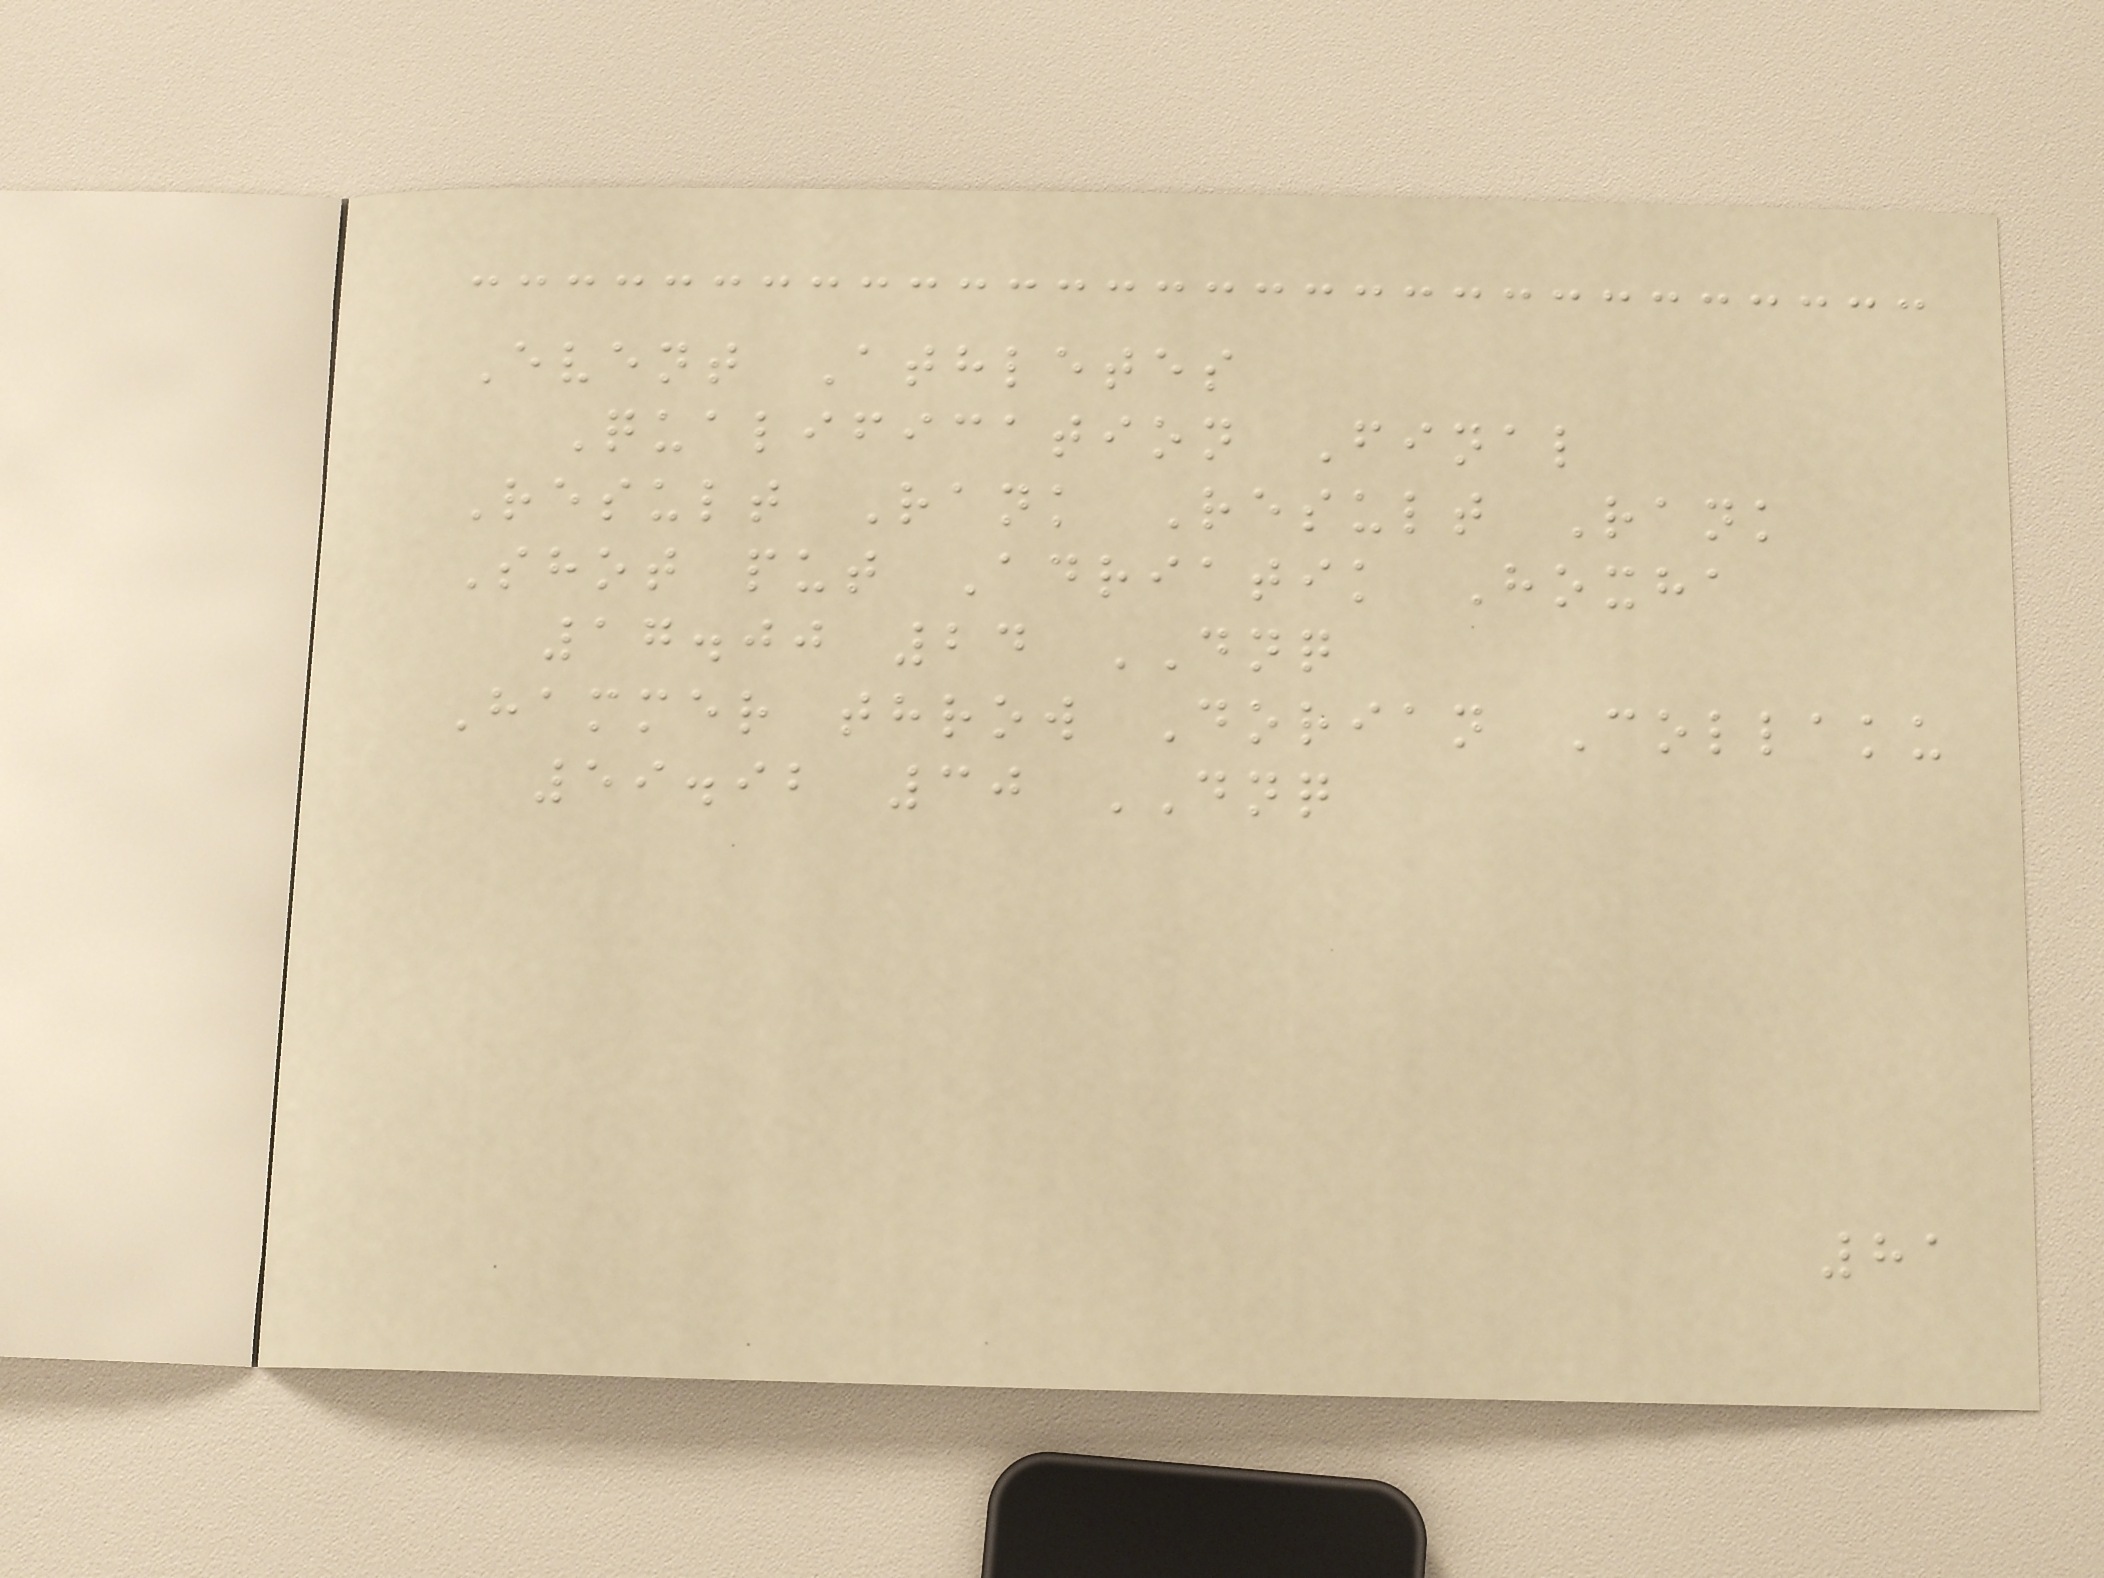Event Athletes
Qualification Final
Result Rank Result Rank
Shot put Adriatik Hoxha
17.00 24 DNQ
Hammer throw Dorian Collaku
59.92 30 DNQ
81
